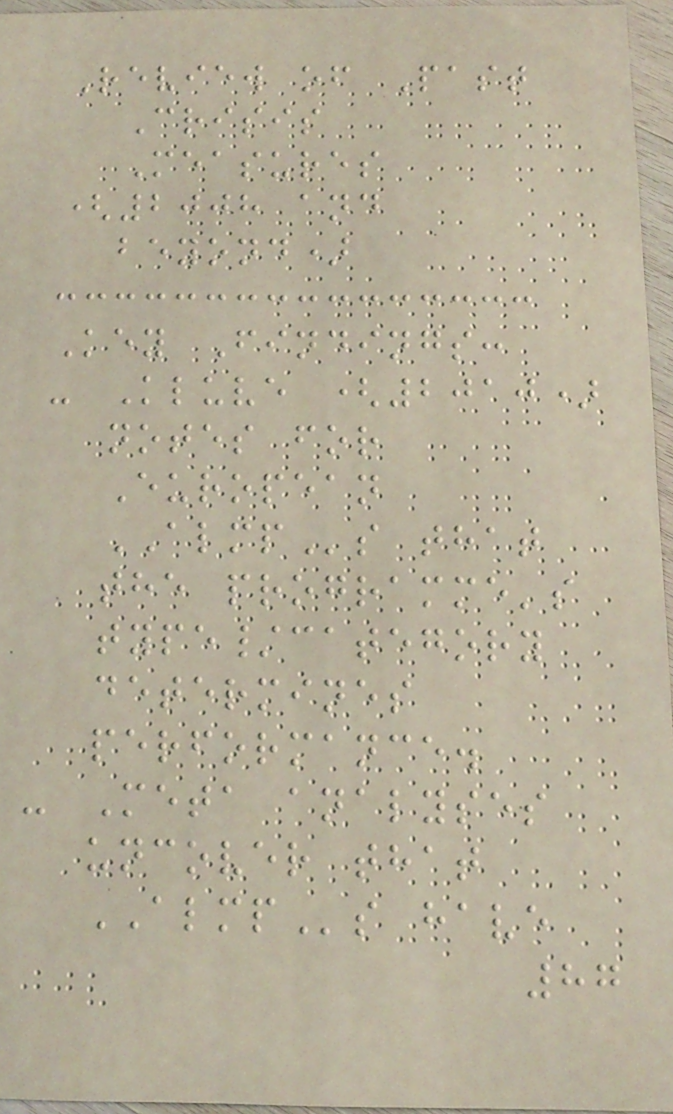Review of Past
Crisis
Measures
(2008 and
beyond)
Key Findings:
- Kluve (2010)
notes for
European
ALMPs that
the programme's
type/category
determines
performance.
- Meta analyses
uncover that
ALMPs have
87
